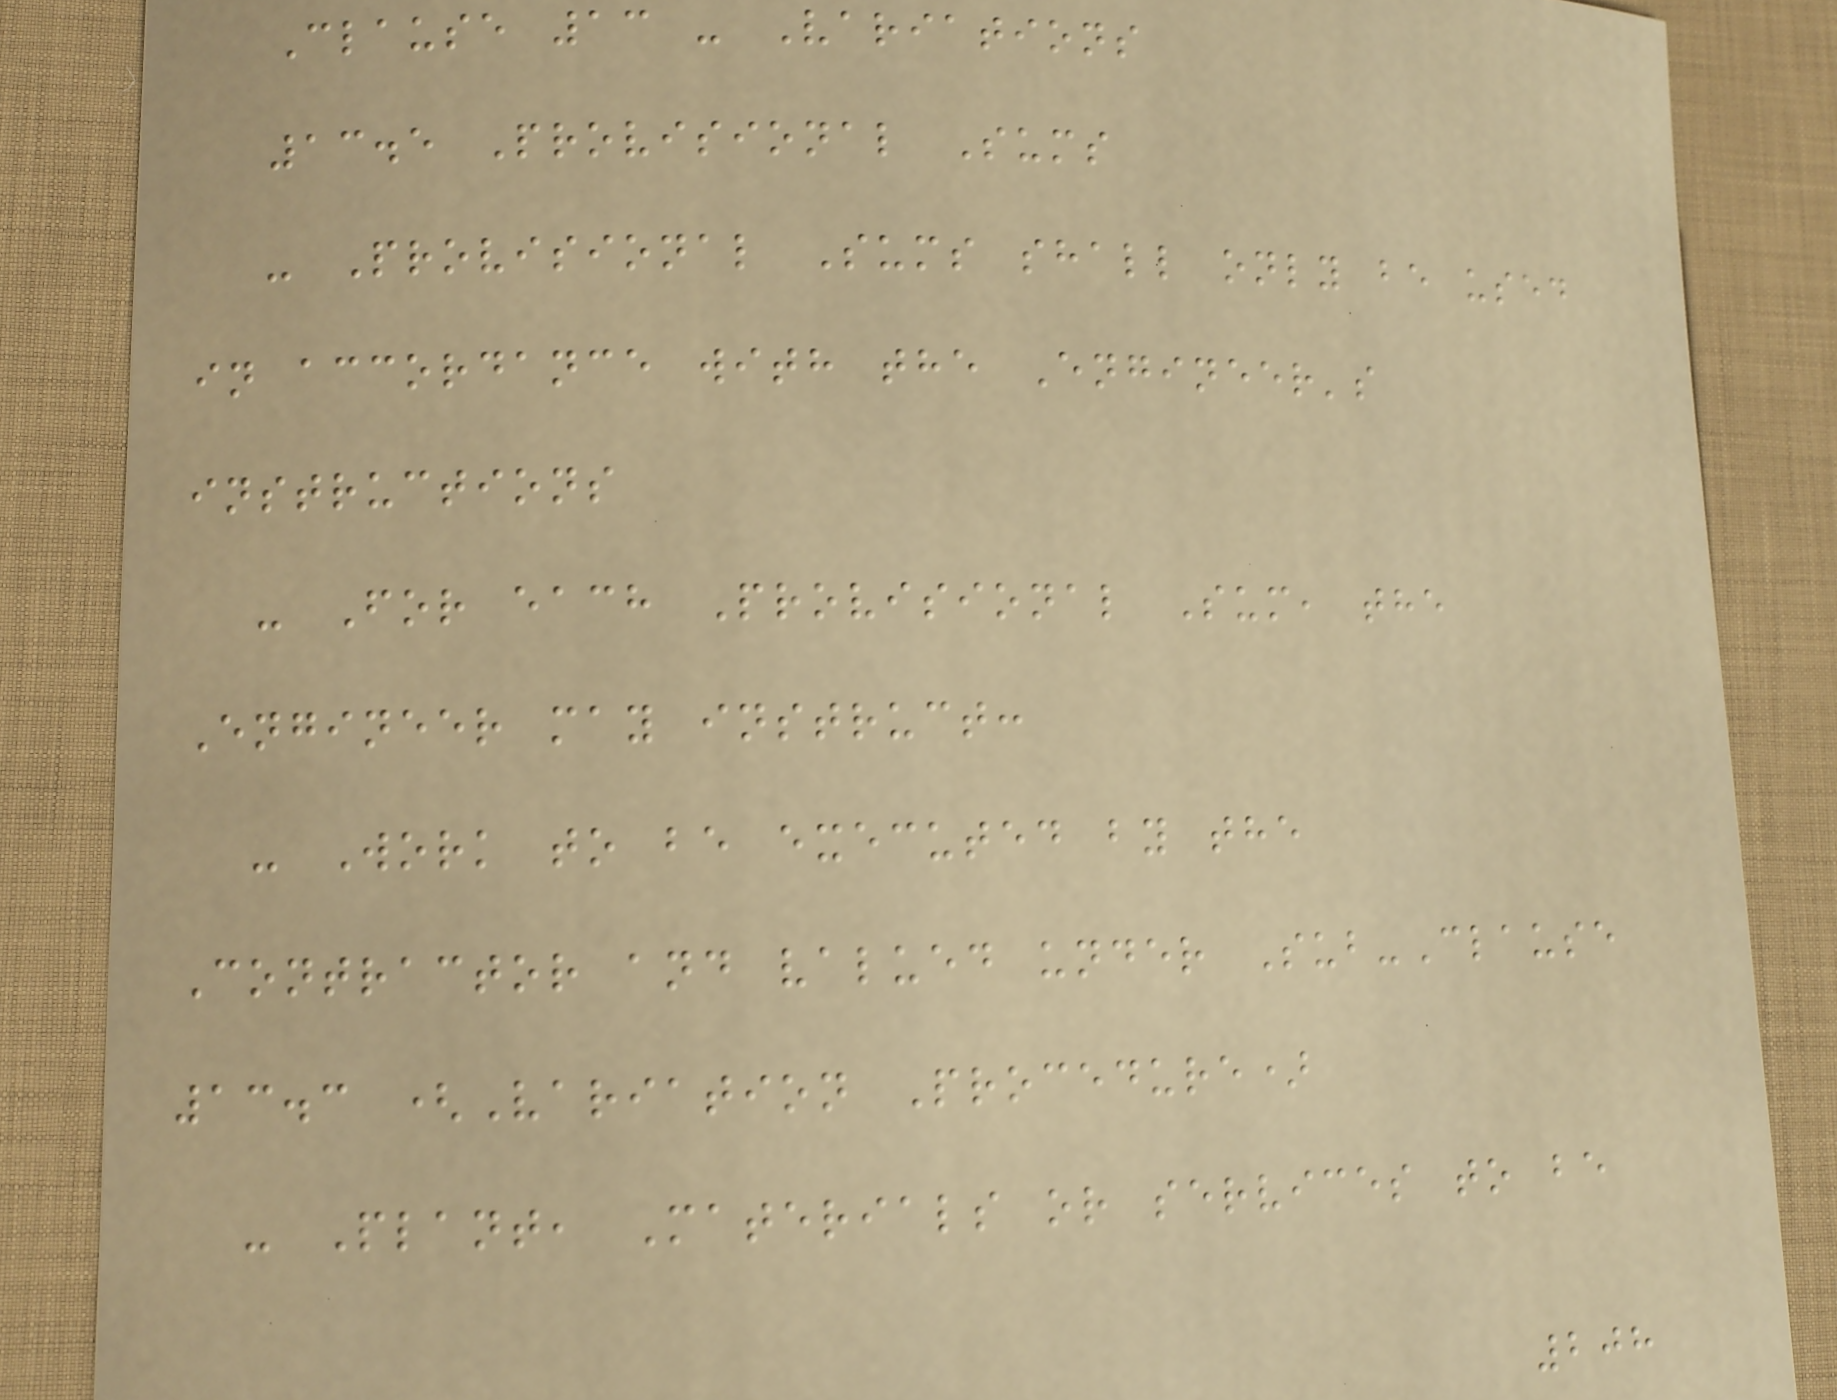Clause 13 - Variations
13.5 Provisional Sums
- Provisional Sums shall only be used
in accordance with the Engineer's
instructions
- For each Provisional Sum, the
Engineer may instruct:
- Work to be executed by the
Contractor and valued under Sub-Clause
13.3 (Variation Procedure)
- Plant, Materials or services to be
208
